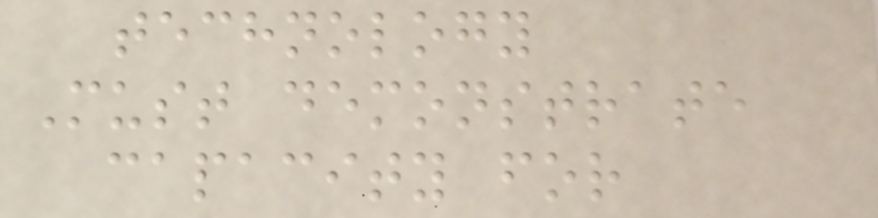technology
Must demonstrate
capacity for
